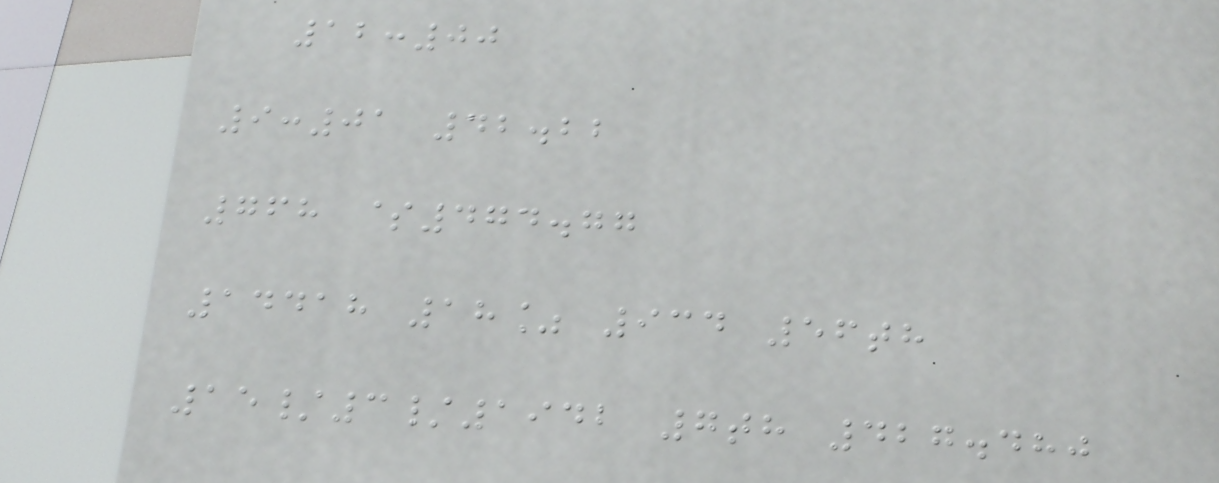12:00
9:01 42.22
768 $474.77
14418 18% 934 56th
15/3/1942 7th 427.480
